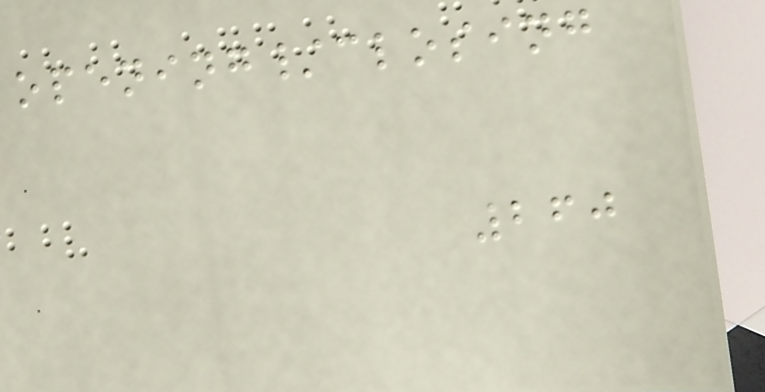opening/closing
260
